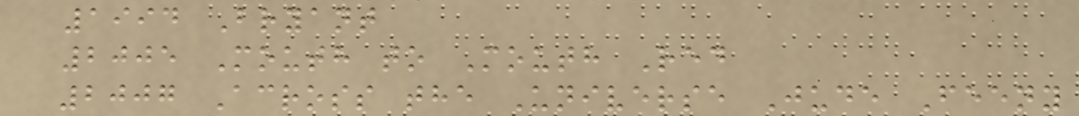1994 Bryant
2005 Mouth to Mouth Red
2007 Across the Universe Jude Feeny
